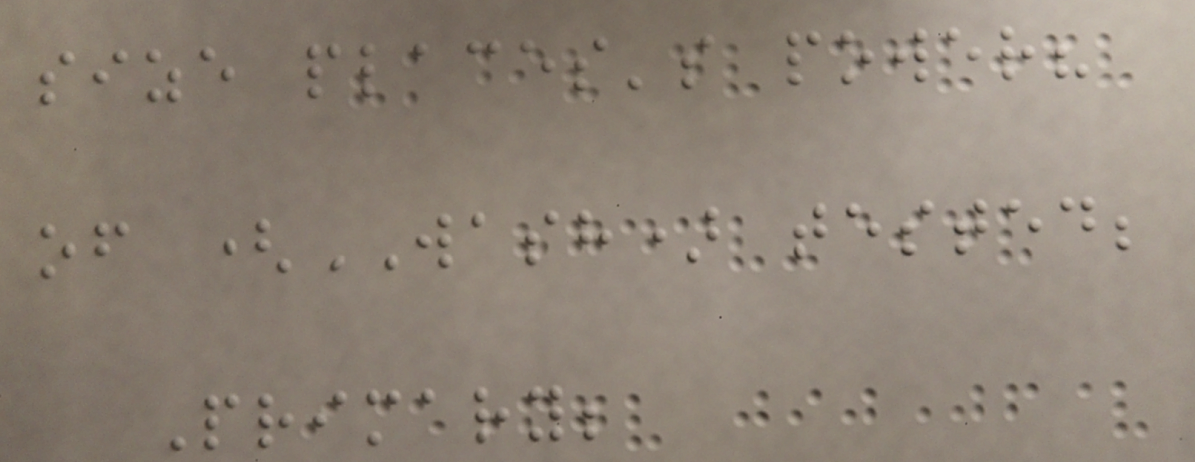size places's power?
of (WASH) tested;
Primary;
